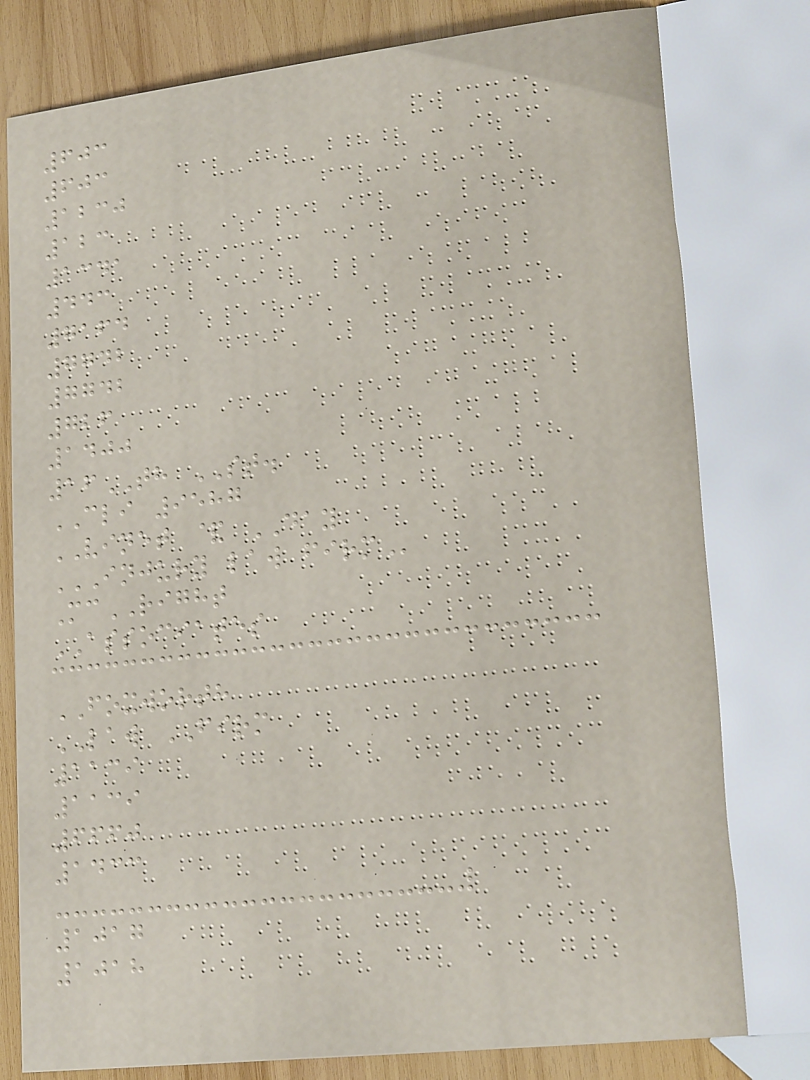603
603
1230
123
1341
443
7164
7742
7742
726
1400
16TH ST.
CLI 9587
VINET & DAY
INJURY LAW FIRM
McRIGHT
ASSOCIATES
FOXWORTH
LAW FIRM
1139
1139
6660
1433
1017
1018
